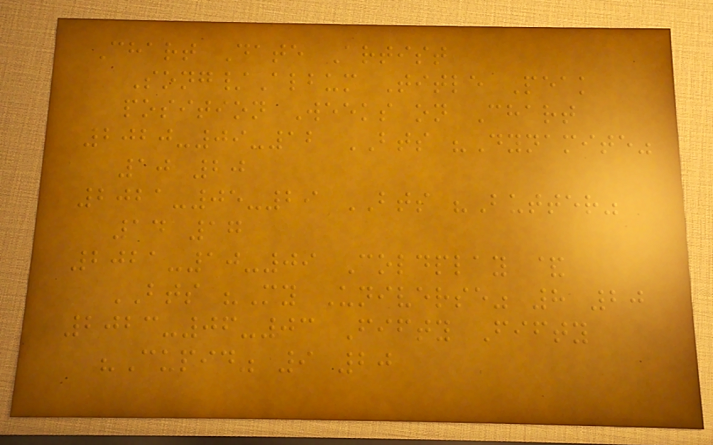Chart Date Artist
Song/Album Title Peak
position Weeks on Chart
2020-09-12 BTS "Dynamite"
10 20
2021-05-29 BTS "Butter"
14 17
2021-10-09 Coldplay &
BTS "My Universe" 8 20
2023-06-03 Fifty Fifty
"Cupid" 9 20
